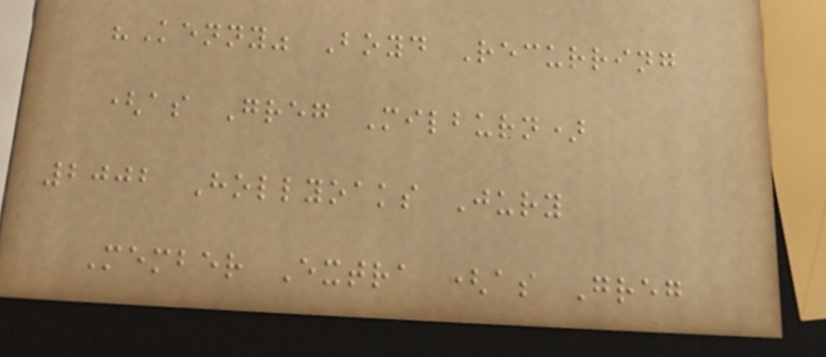"Kenny" Boyd Recurring
(as Greg Milburn)
2002 Hollyoaks Jury
Member Extra (as Greg
